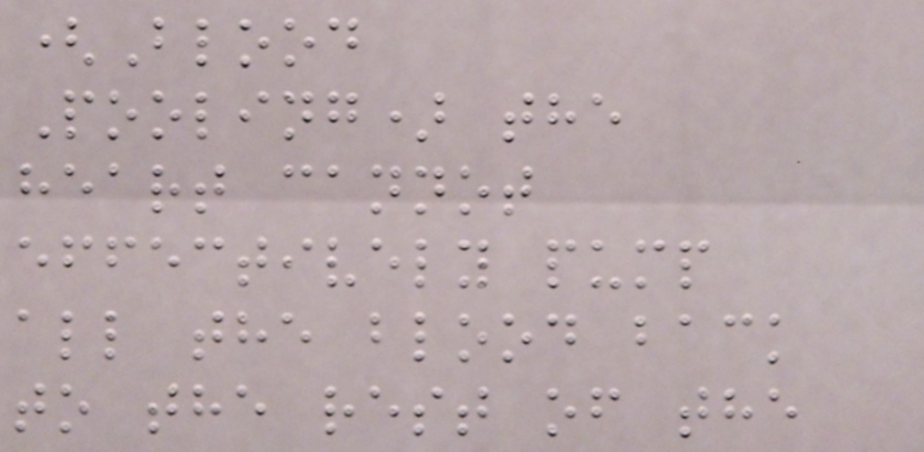(Blood
Pooling) the
heart cannot
effectively pump
all the blood back
to the rest of the
